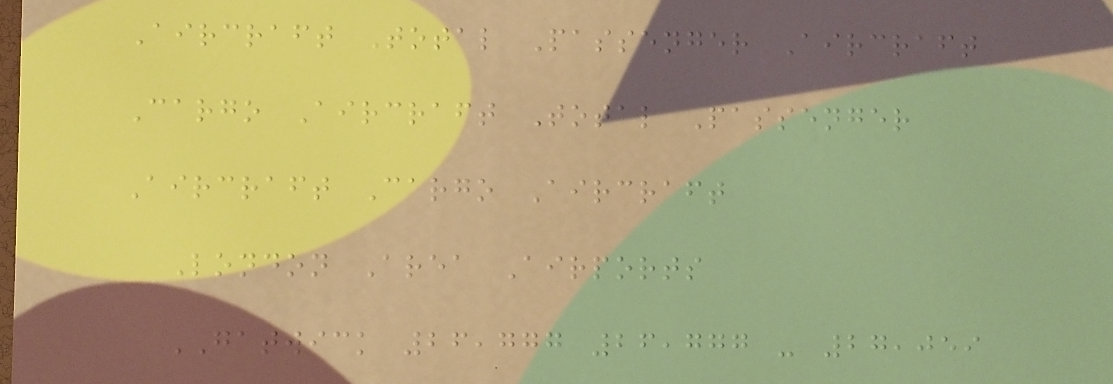Aircraft Total Passenger Aircraft
Cargo Aircraft Total Passenger
Aircraft Cargo Aircraft
London Area Airports
GATWICK 26,777 26,777 - 27,059
